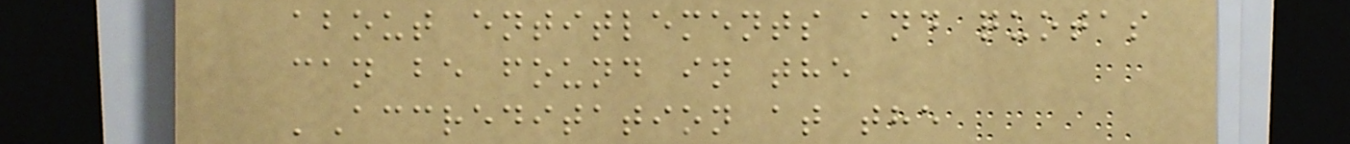about entitlements and quotas
can be found in the
'Accreditation at the
